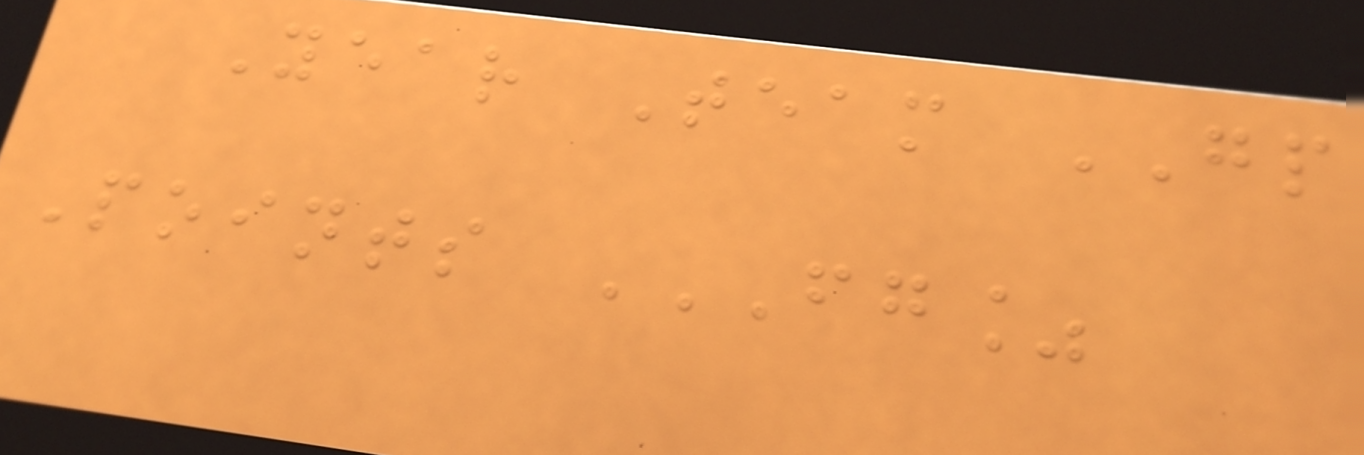Year Team GP
Points FG%
